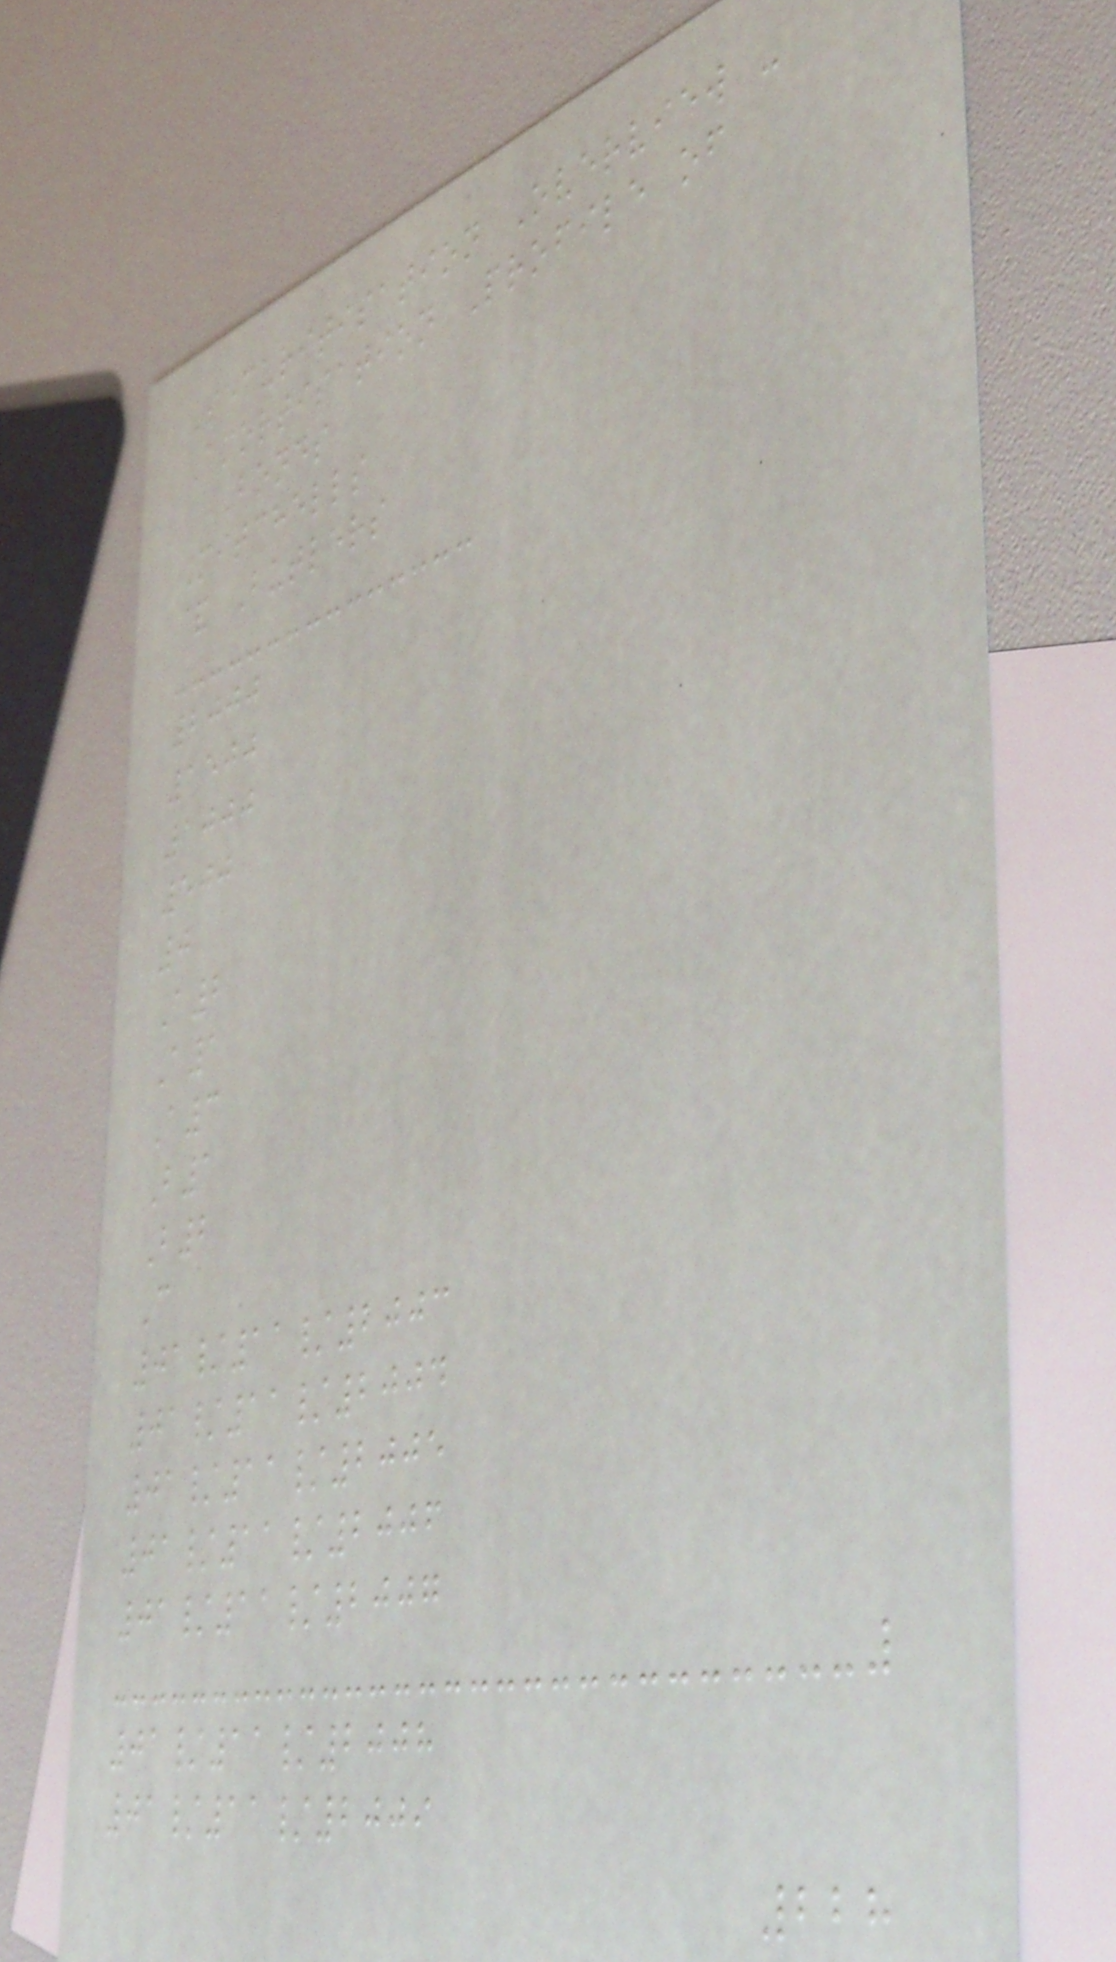Securitisation Overview -
Amortisation Profile of
Bonds
Mitchells
& Butlers
2000
1500
1000
500
0
A2
A1
A3
B1
B2
C
01/11/2003
01/11/2004
01/11/2005
01/11/2006
01/11/2007
01/11/2008
01/11/2009
228
